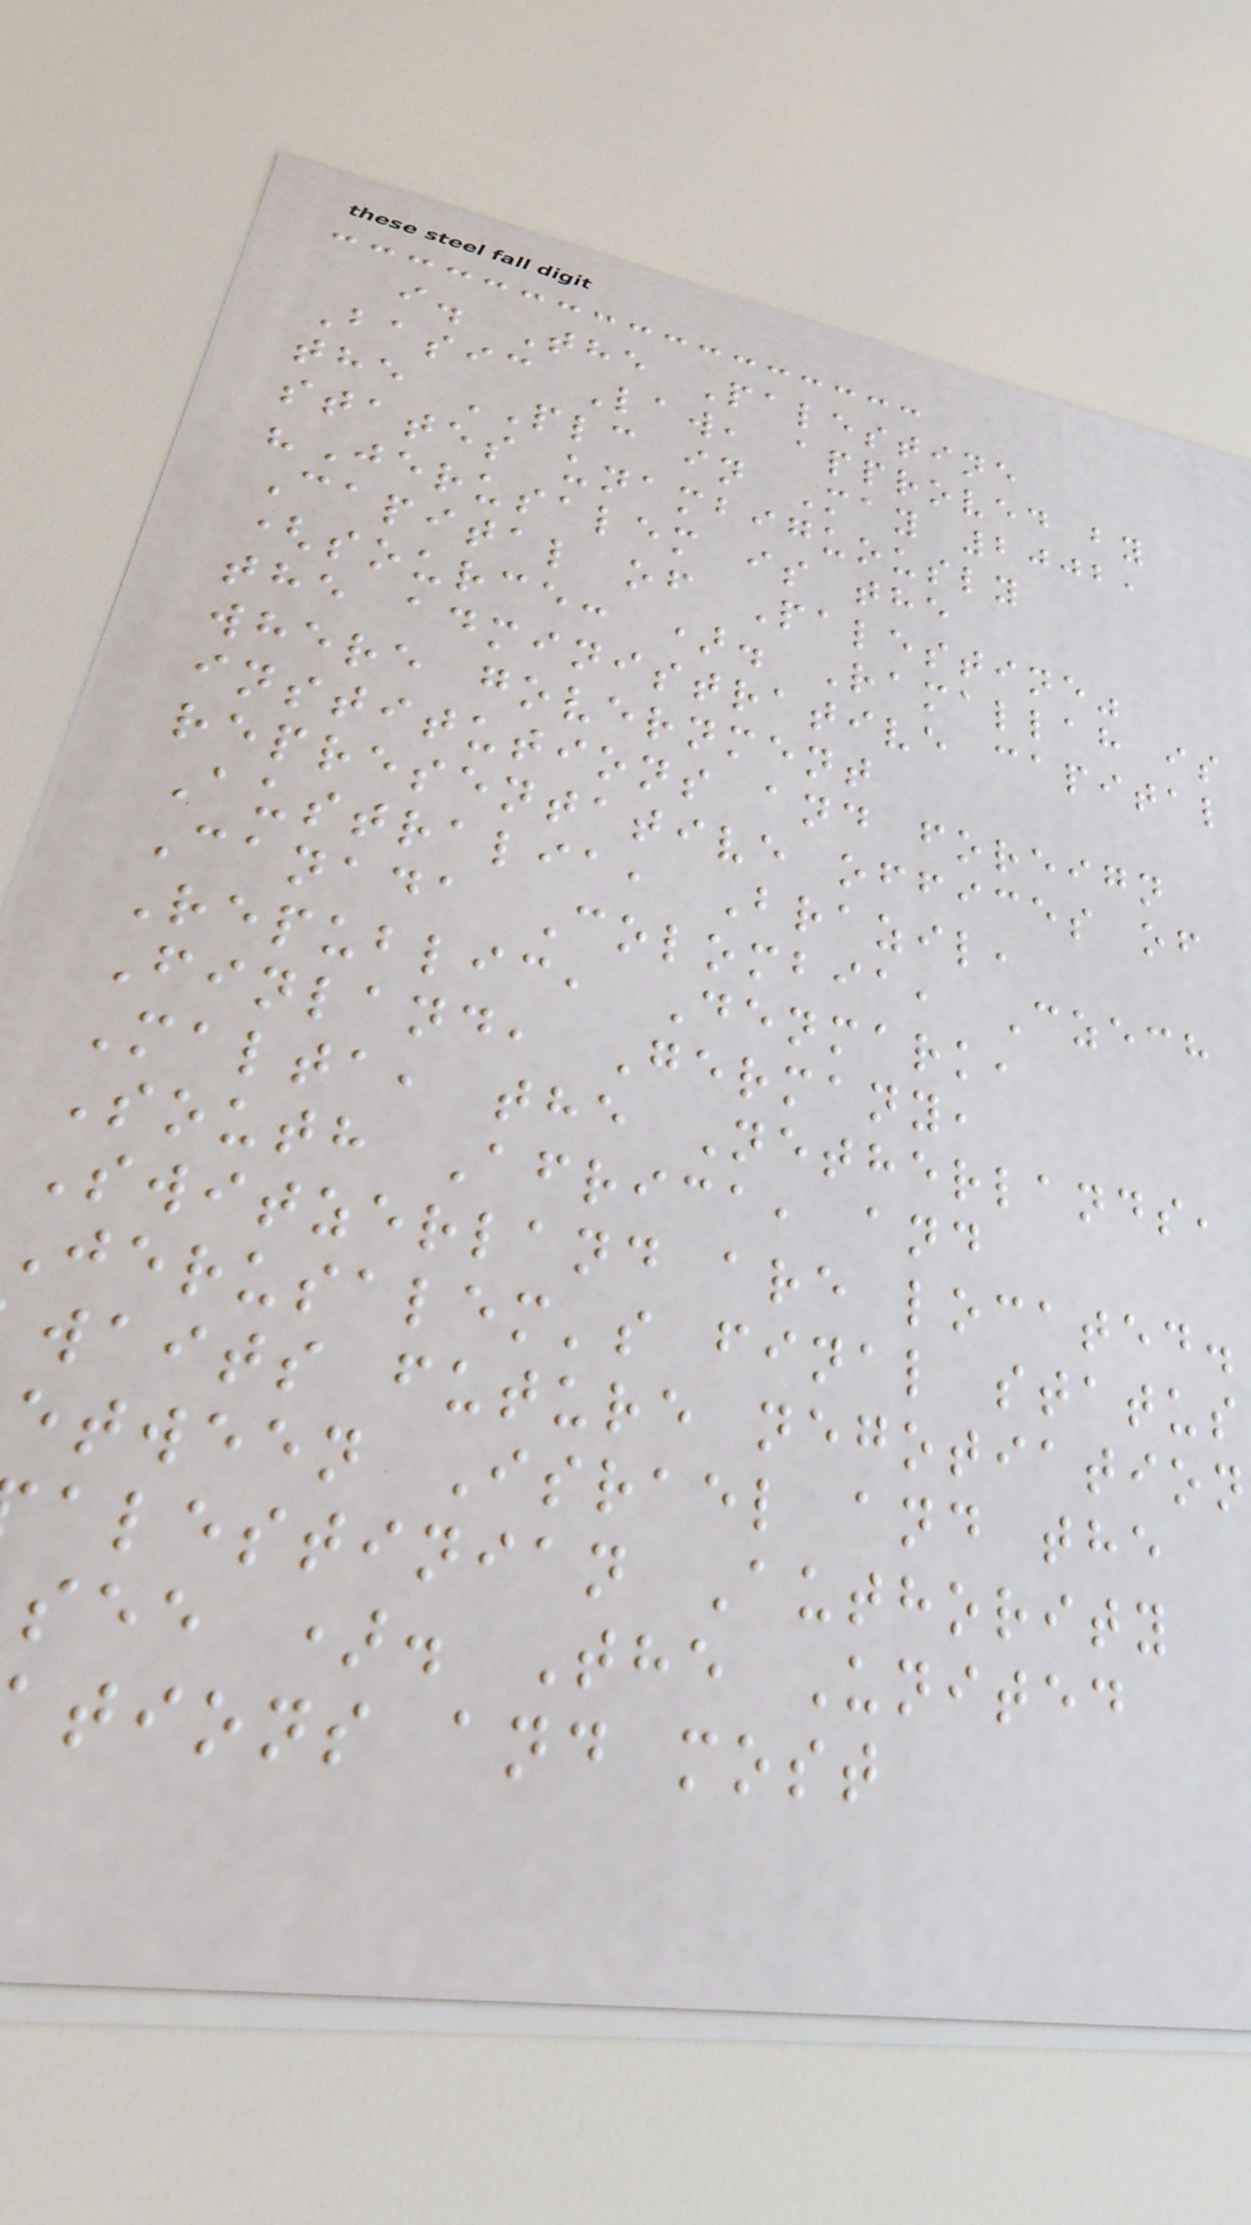i. The Palestine
Basic Law, approved by
the PLC in May 2002,
states unambiguously
"Jerusalem is the
Capital of Palestine"
(source: ). Ramallah is
the administrative capital
where government
institutions and foreign
representative offices of
Australia, Brazil,
Canada Colombia, Czech
Republic, Denmark,
Finland, Germany,
Malta, the Netherlands,
South Africa, and
Switzerland are located.
Jerusalem's final status
waits future negotiation
etween Israel and the
alestinian Authority
see ). The United
tions and most
